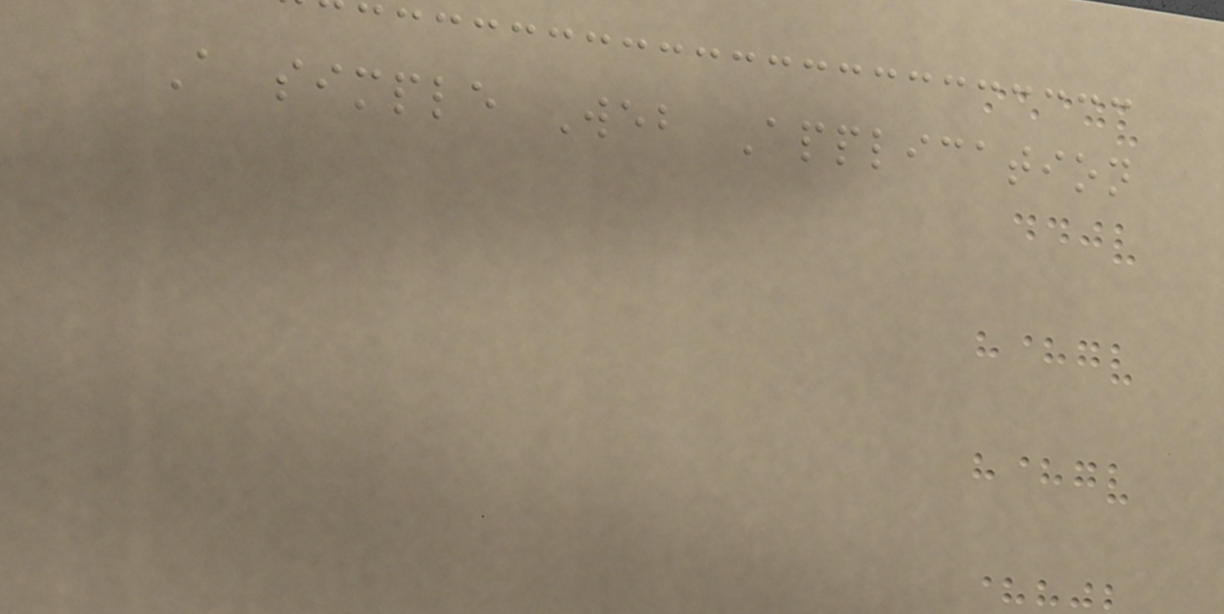A simple Web Application
